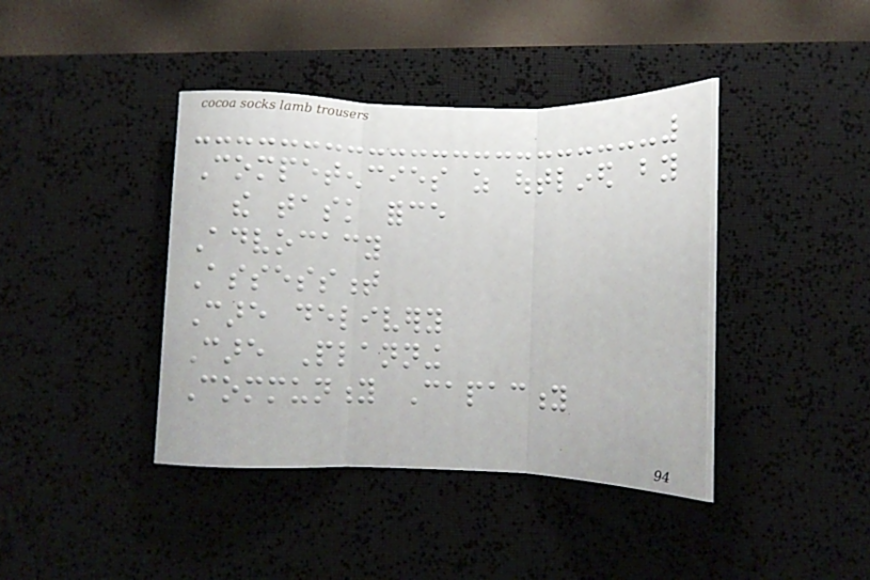Competencies as outlined by
the task force
Advocacy
Assessment
Care delivery
Care Planning
Community Capacity
